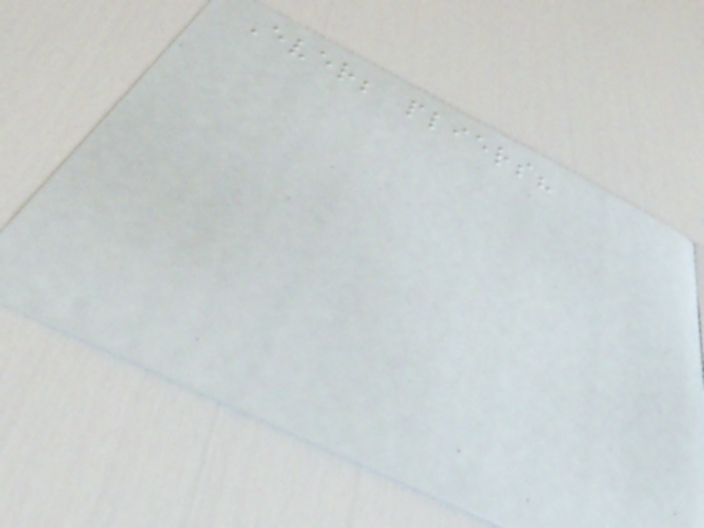Ever; pliers?
